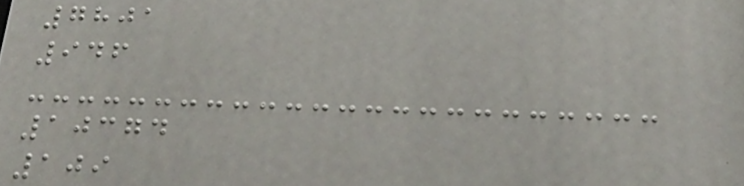7801
946
10374
109
